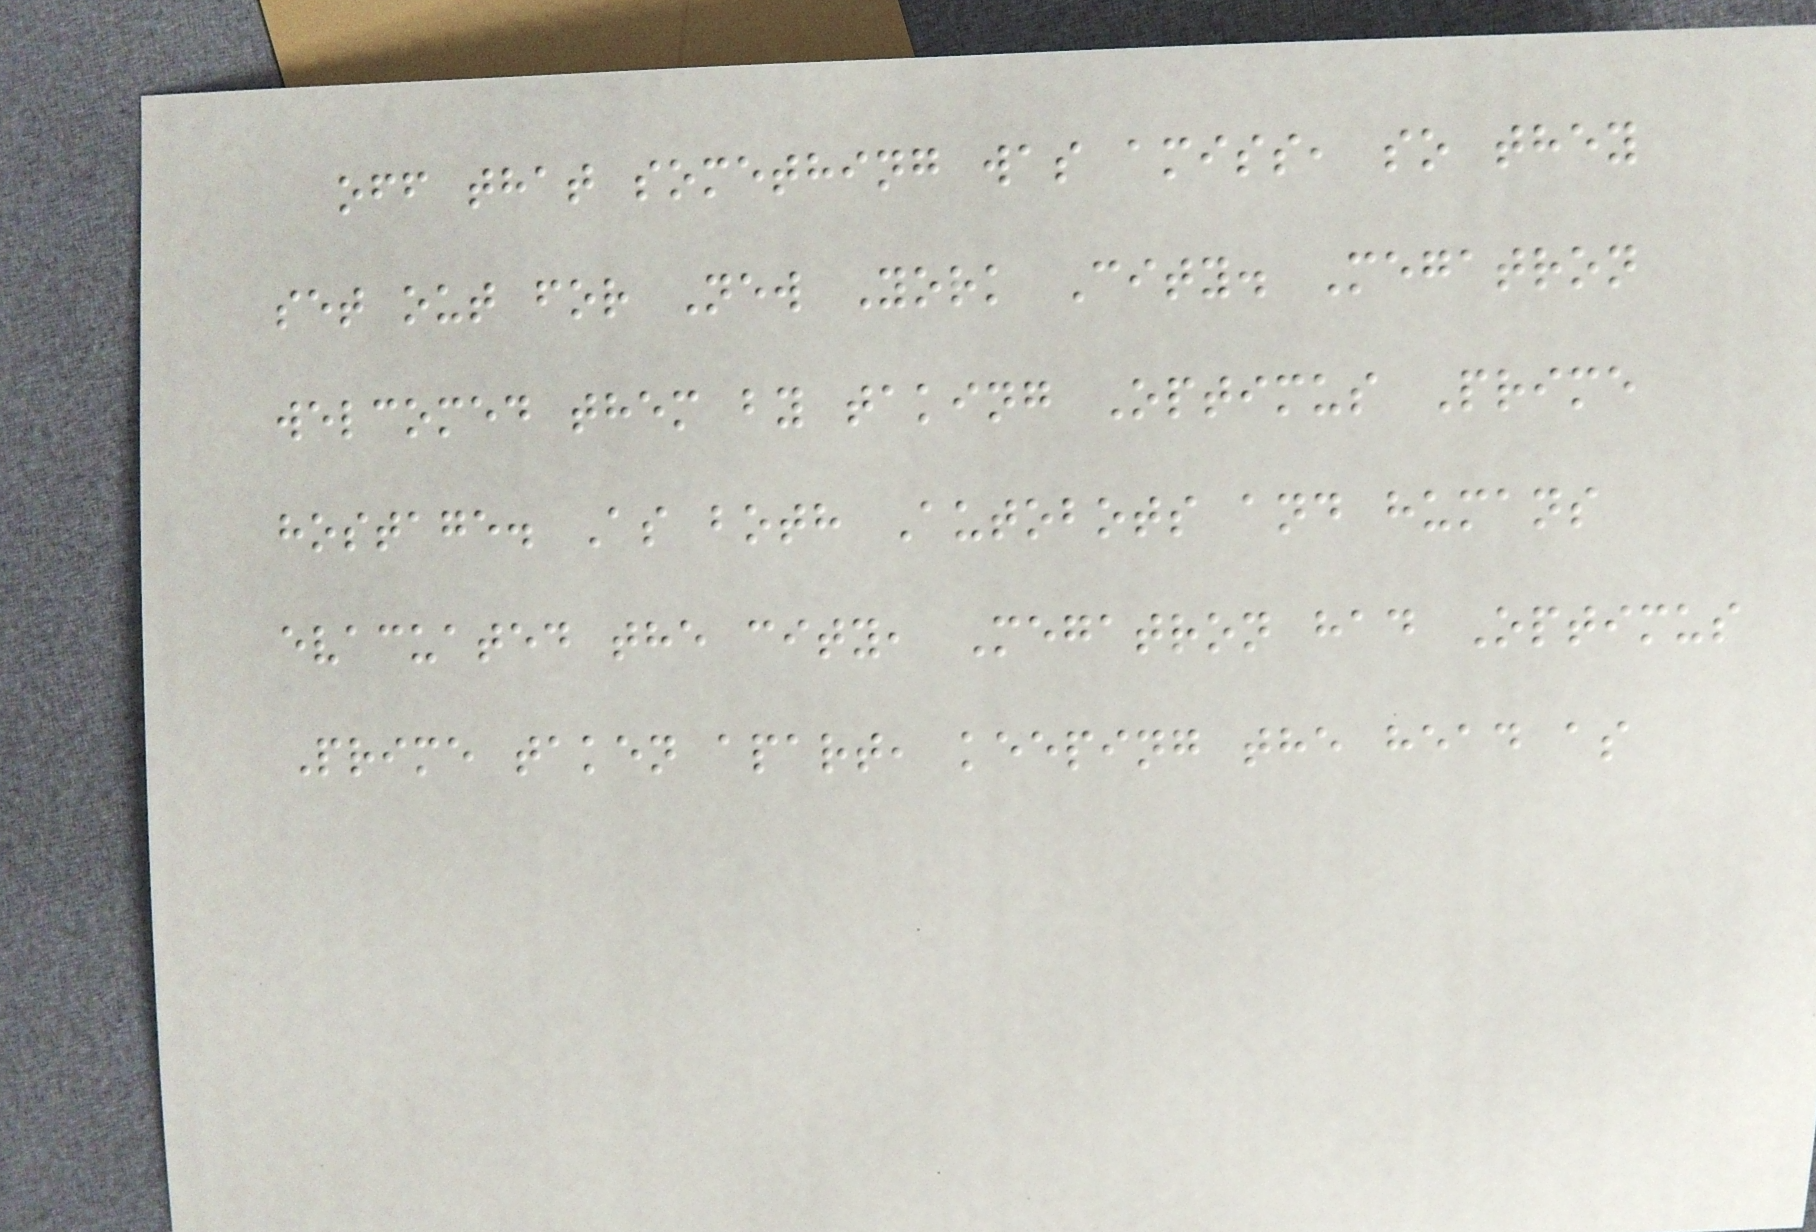off that something was amiss, so they
set out for New York City. Megatron
welcomed them by taking Optimus Prime
hostage. As both Autobots and humans
evacuated the city, Megatron had Optimus
Prime taken apart, keeping the head as
